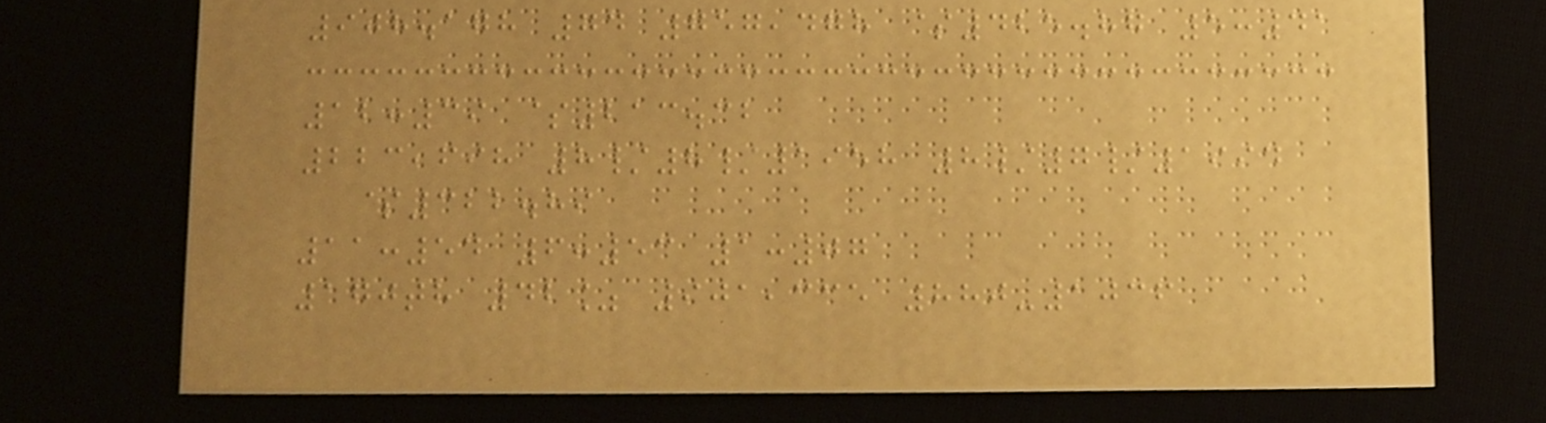908.178 74 757,478 $425.87 5:41
12:39 $213.32
223,698 8/8/1958 8/7/1994
$322.89
11:54 6:53 1:07
170th 42% 901,335 880-1036
